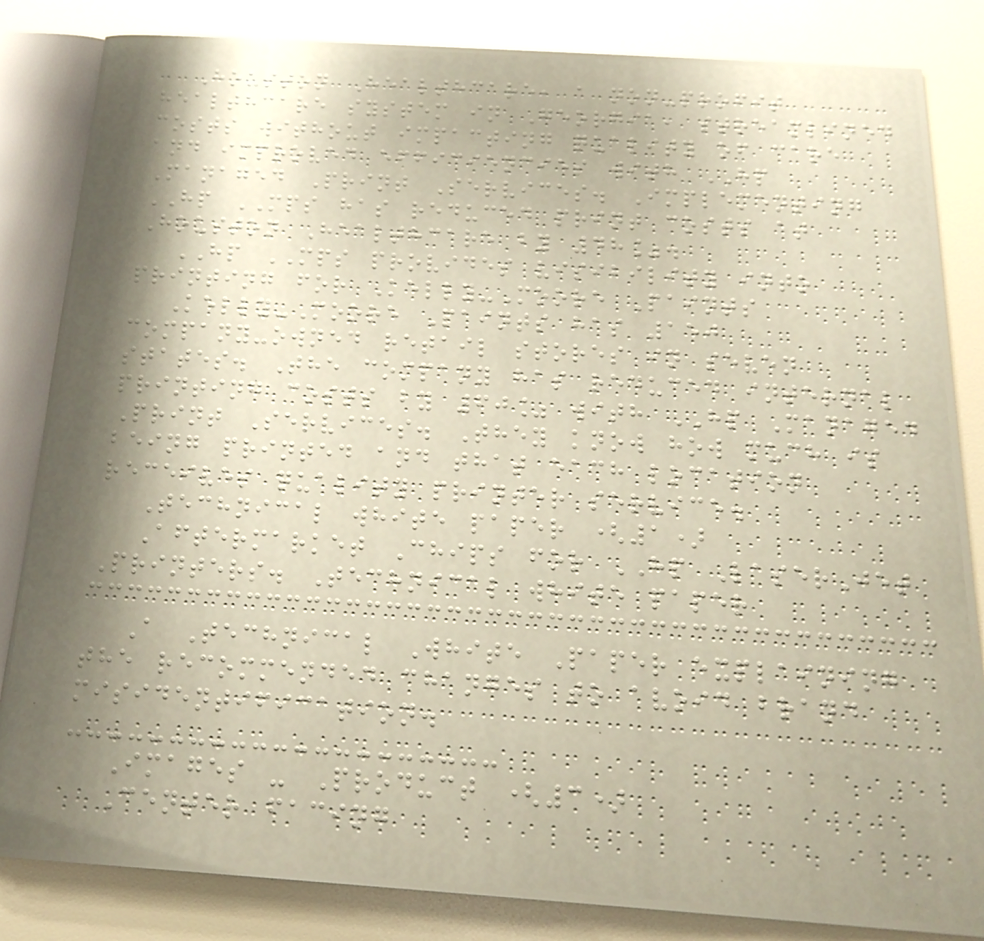Houston Healthcare, a non-profit
healthcare system in Georgia, streamlined
costs without impacting quality of care
and improved efficiencies with HP
Managed Print Services. Implementing
HP MPS has reduced print costs at
Houston Healthcare by 48%.
HP MPS provides visibility into
printing for Kelly-Moore Paints
Kelly-Moore Paints has 150
company-owned retail stores in seven
states. The company has reduced internal
printing costs by 60% with HP Managed
Print Services. They know how much is
being printed and that each location
receives quality printer service.
Technical white paper (1)
Aftermarket Chips for HP LaserJet
Printers. Technical white paper
A Technical White Paper explaining
the recommended changes to avoid brand
misidentification.
Images - Product (3)
Center facing
